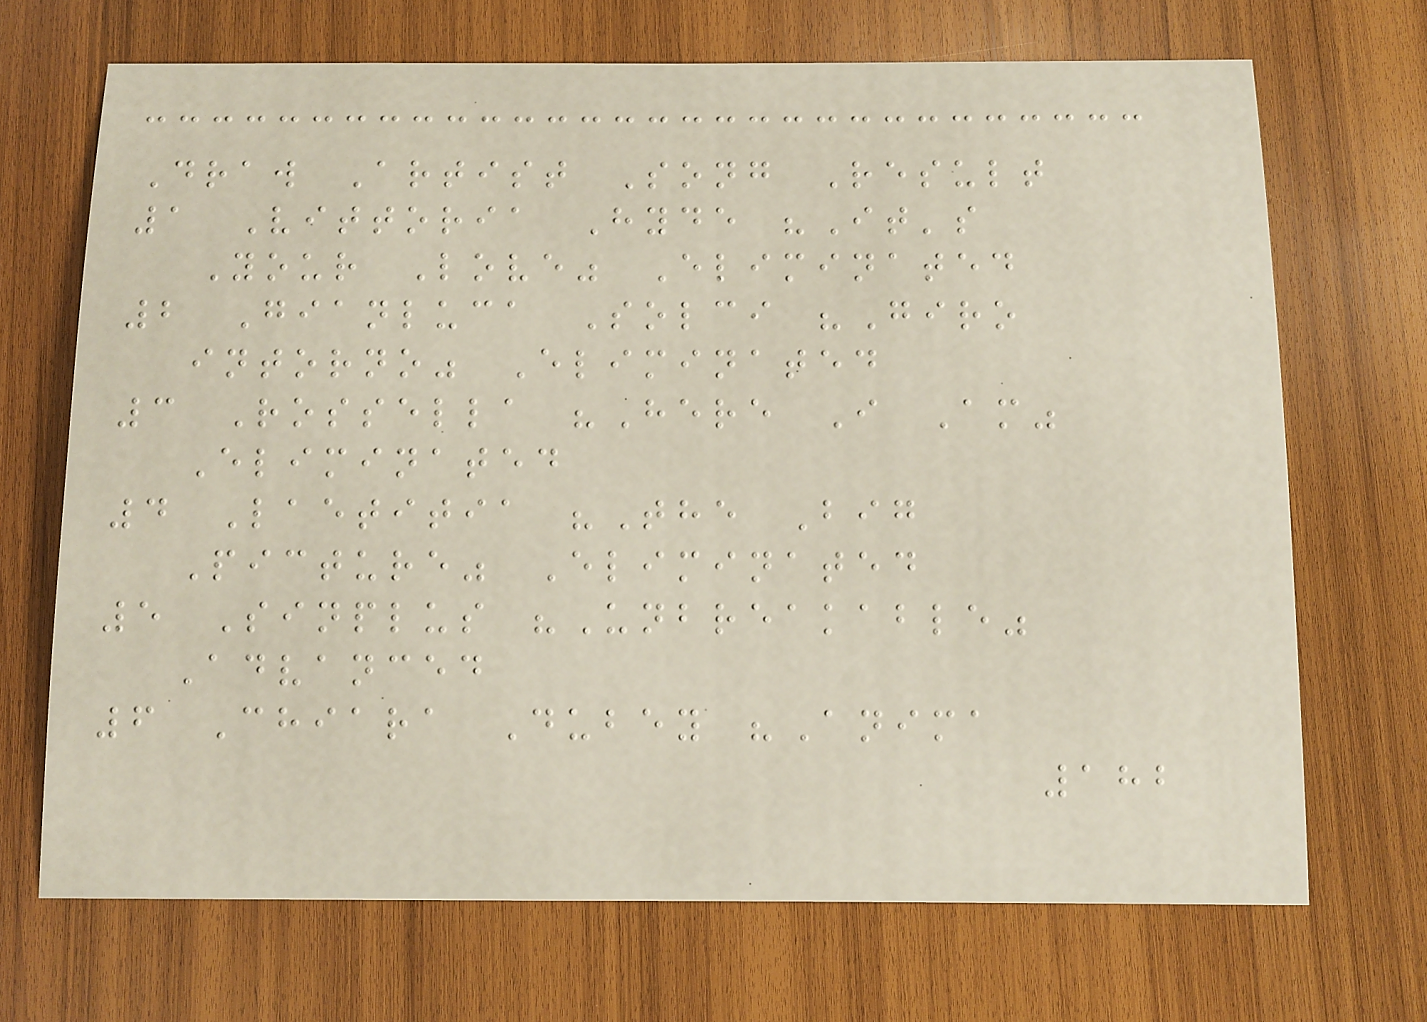Draw Artist Song Result
1 Vittoria Hyde "It's
Your Love" Eliminated
2 Gianluca Solci "Giro
intorno" Eliminated
3 Rossella "Here I Am"
Eliminated
4 Laetitia "The Big
Picture" Eliminated
5 Sinplus "Unbreakable"
Advanced
6 Chiara Dubey "Anima
182
